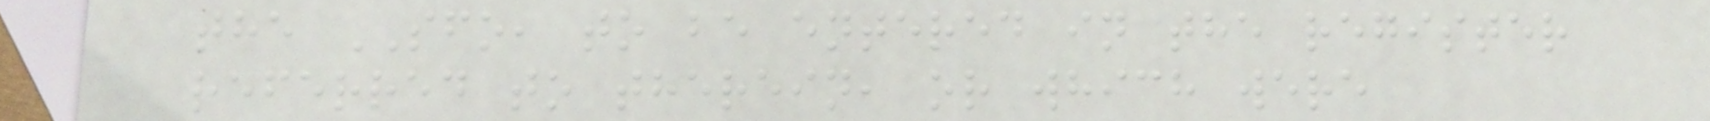the SFO, to be entered in the register
referred to therein, or which were
